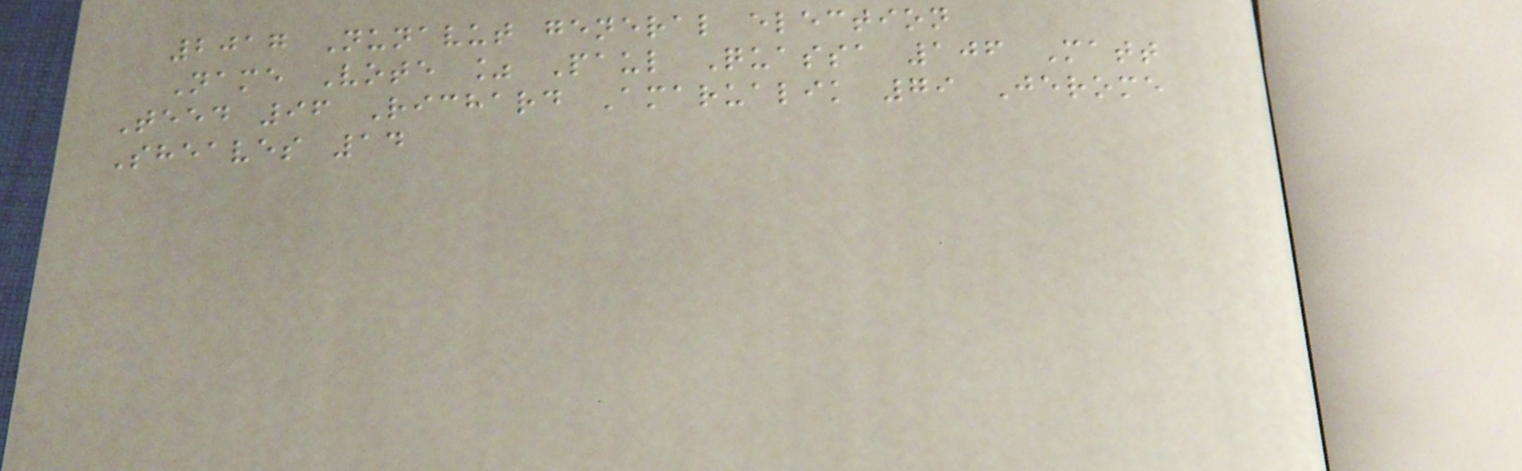2017 Nunavut general election
Name Vote % Paul Quassa 106 Matt
Teed 96 Richard Amarualik 79 Jerome
Sheaves 14
